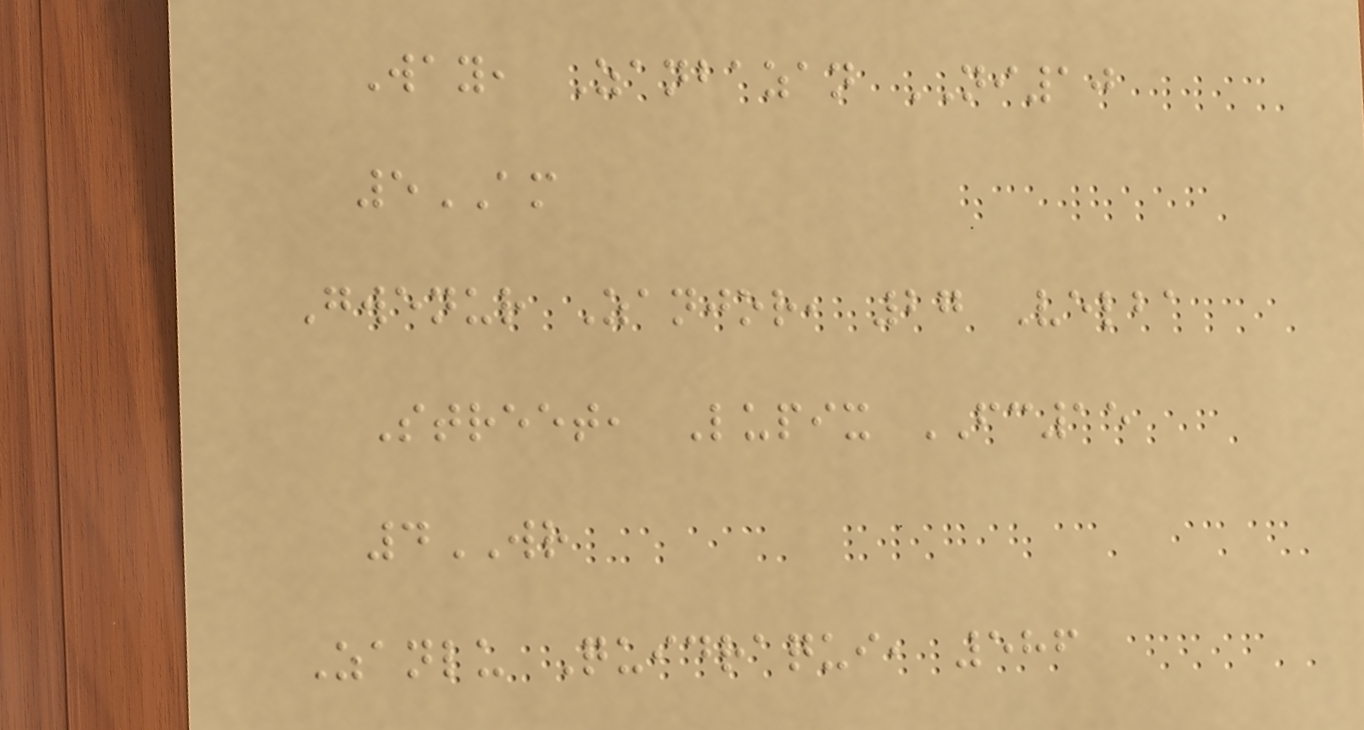Way, Zanbazan NI10
5AM
Gwenur Zanjor, 27 Velba
Street, Lupix FC15
4WR
Zanlu Quidraqui, 586
